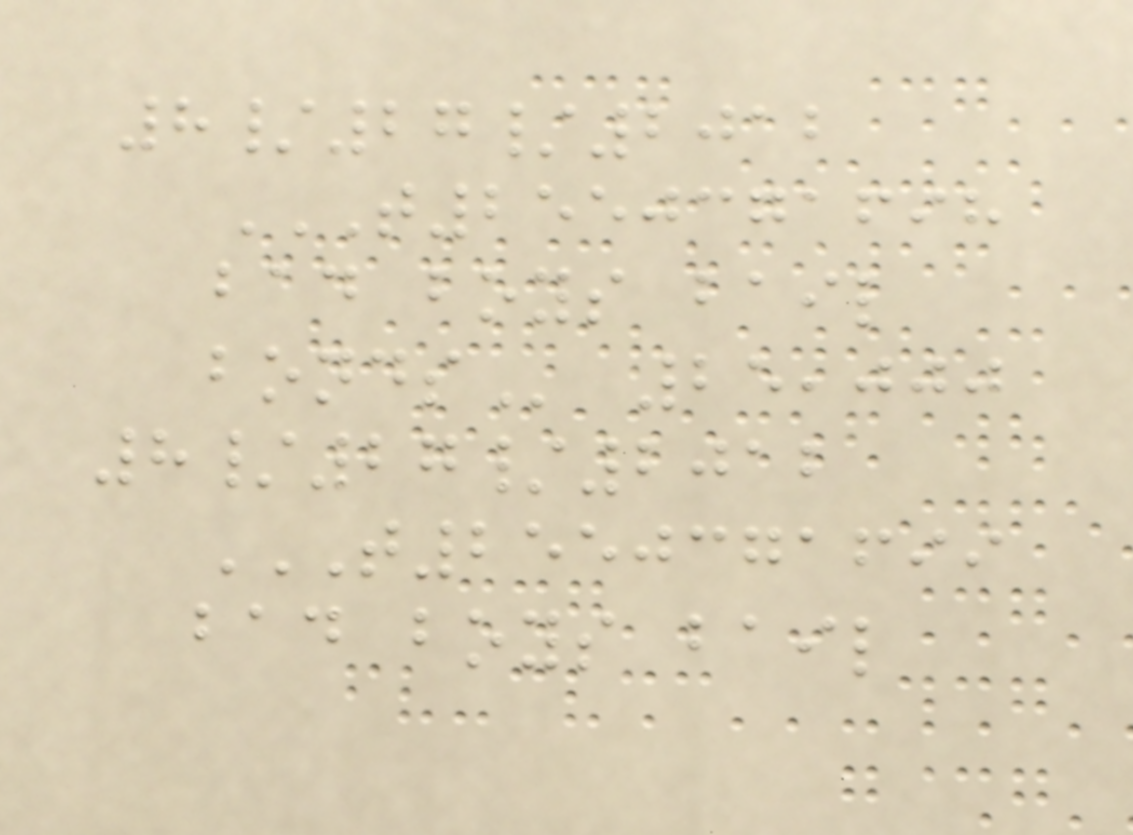8/27/2012
T2550371698
BAD BOYS BAIL
BONDS 25,000
8/27/2012
T2550371699
BAD BOYS BAIL
